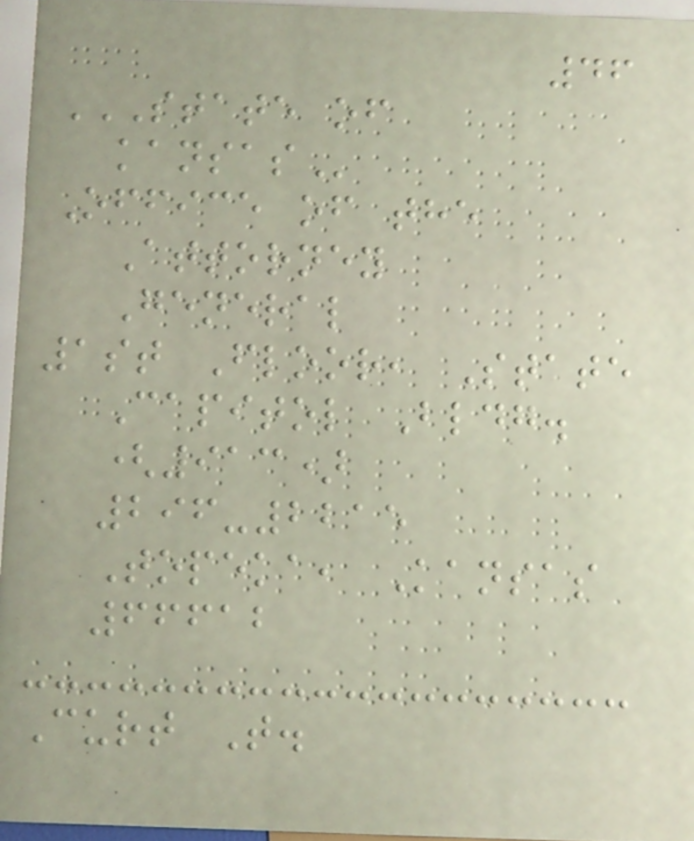46
STATE OF
KANSAS
Office of the
Attorney
General
1st Floor, State
Capitol Bldg.
(913)
296-2215
Topeka, Kansas
66612
Curt T.
